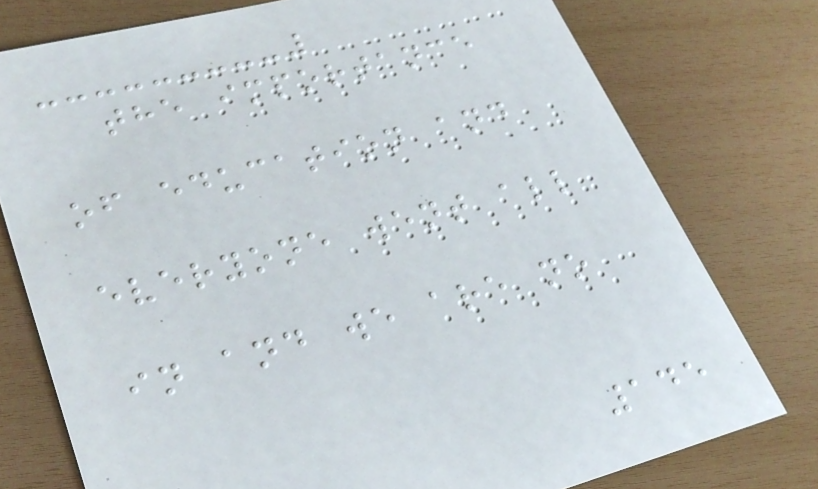the importance
of education and
everyone went all
in and we are no
145
